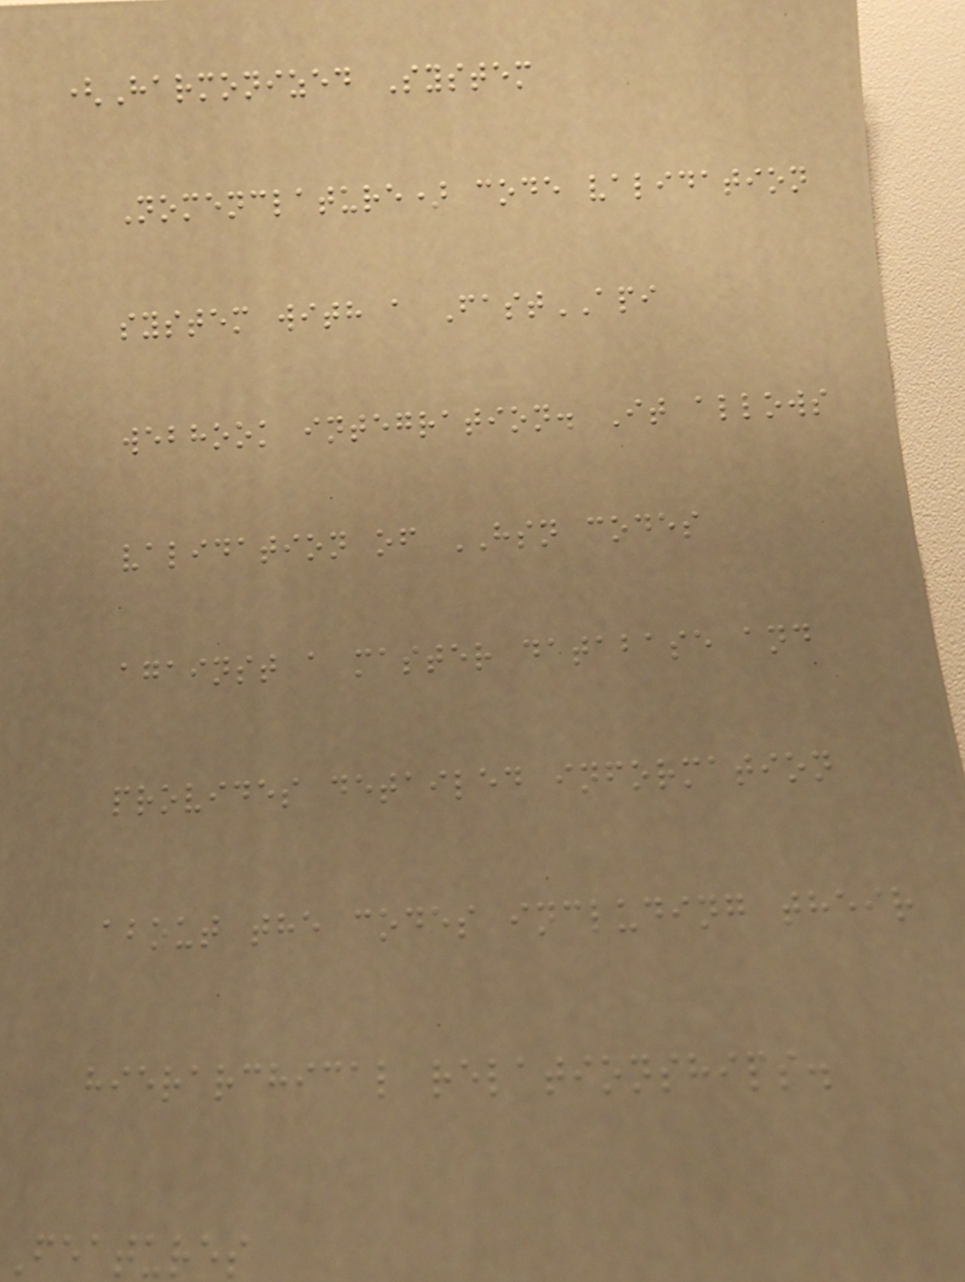(Harmonized System
Nomenclature) code validation
system with a FastAPI
webhook integration. It allows
validation of HSN codes
against a master database and
provides detailed information
about the codes including their
hierarchical relationships.
Features
